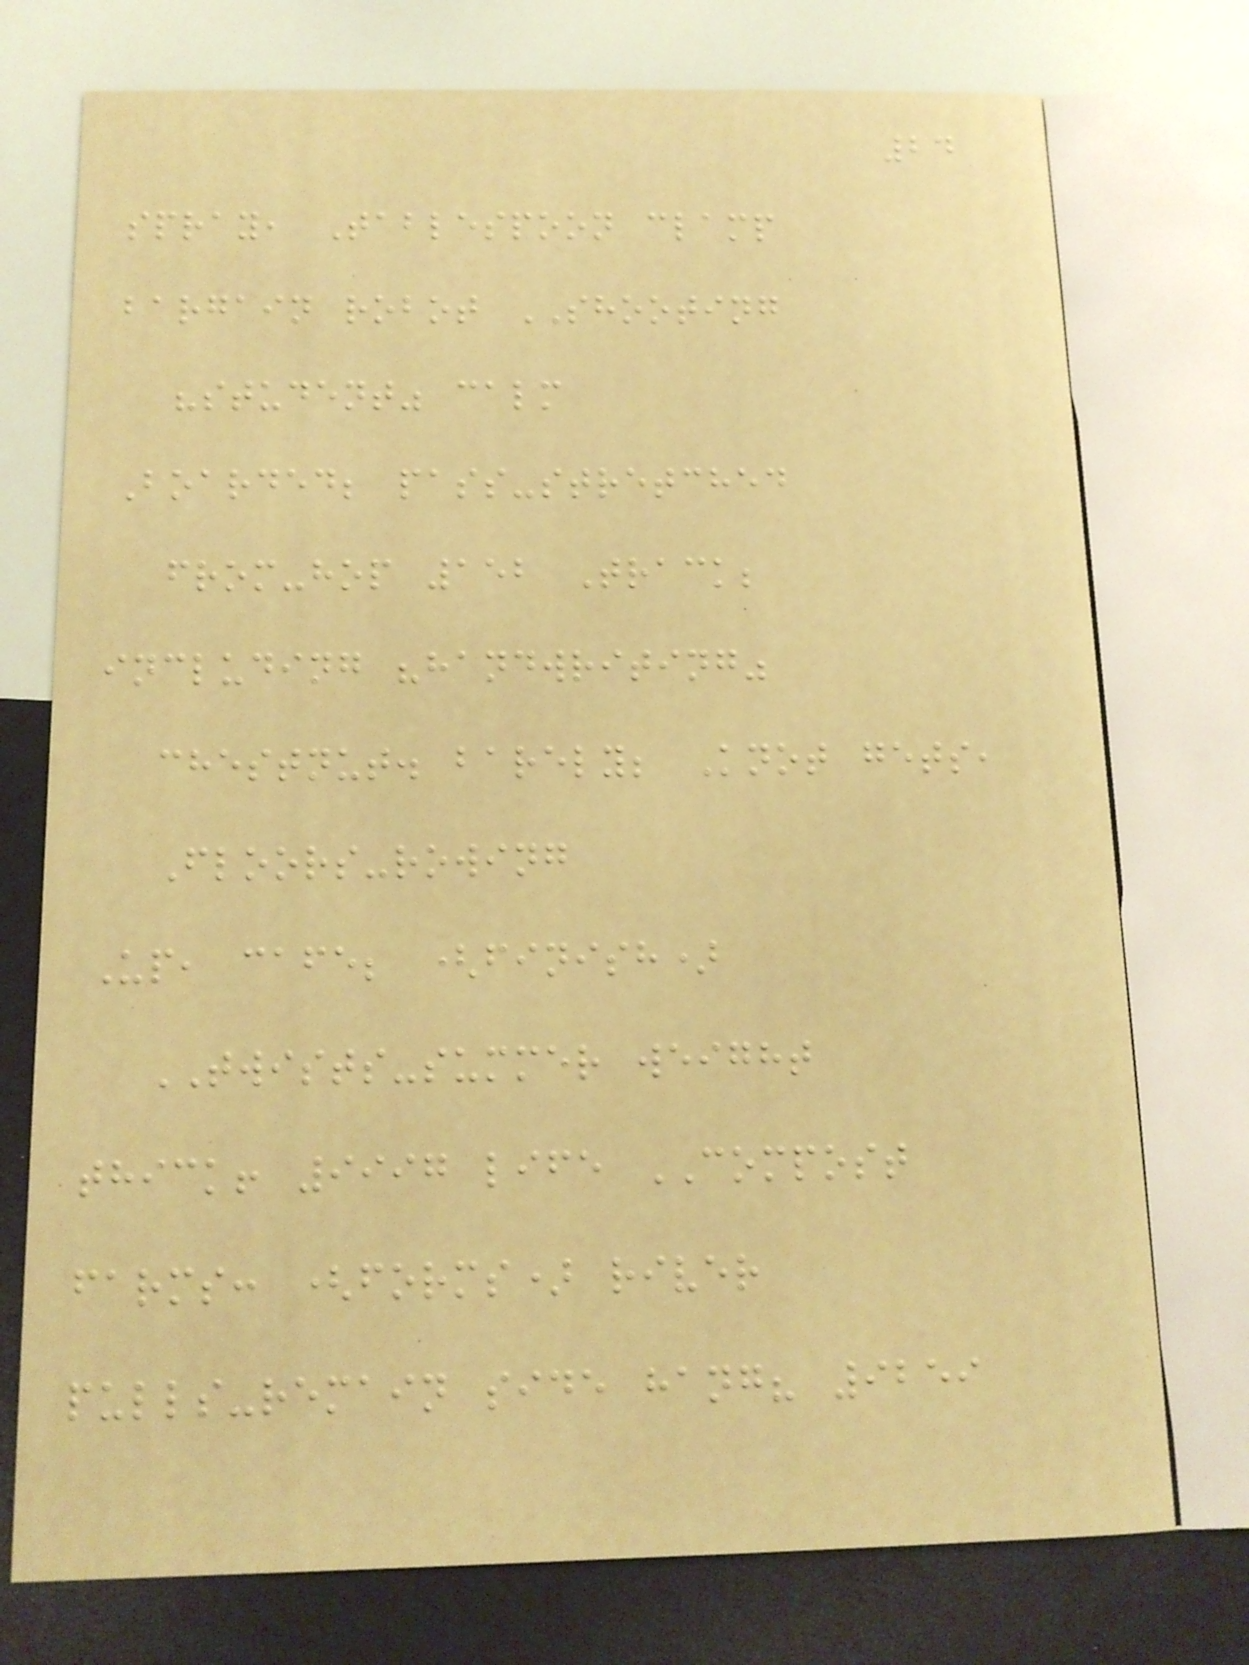24
spray, Tablespoon clamp
bargain robot SHOOTING
"student" calm
Boarded; pass-stretched
from-hop 152 Track;
including "handwriting"
chestnut. barely; Knot gets,
Floors-rowing
Up, cafe; (finish)
TWISTS-summer weight
thick! 9997 life COMPOST
farms: (forms) river
pulls-remain side hang? 9259
